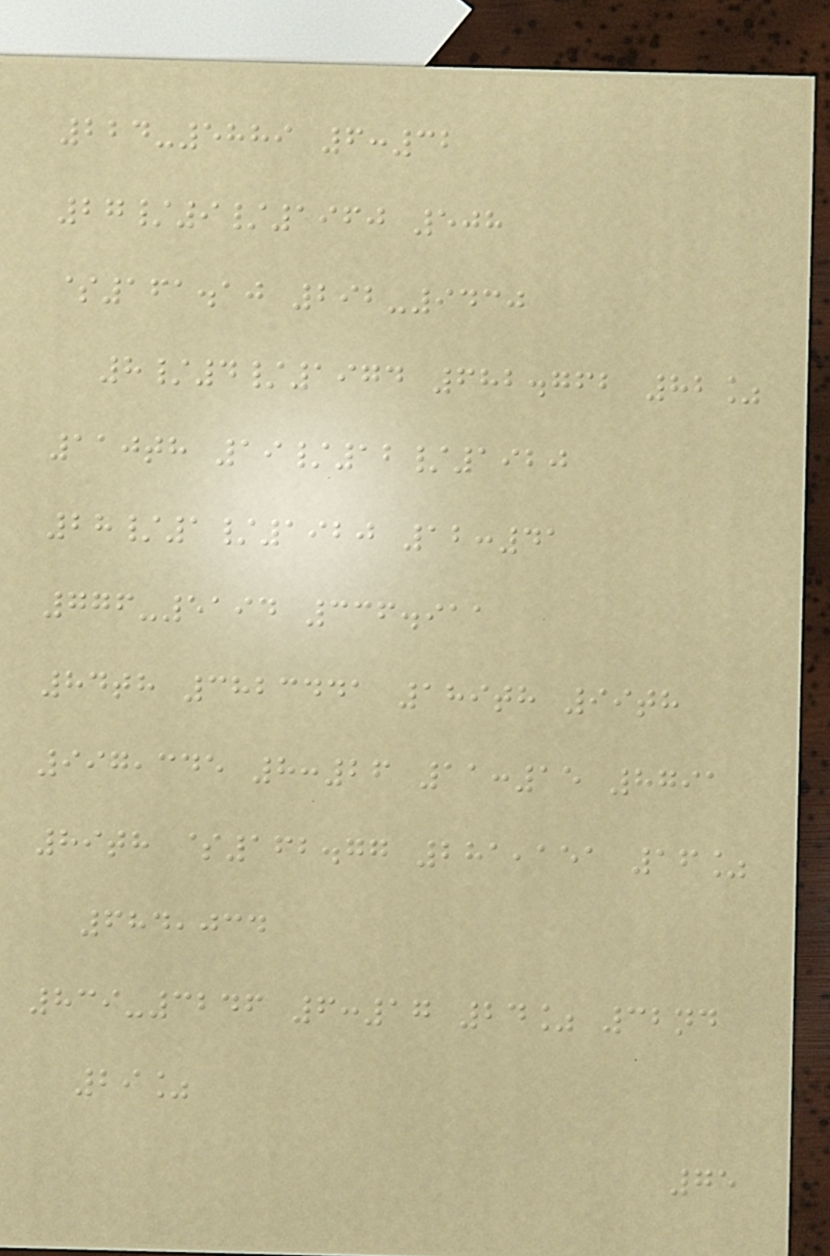224-5889 6:32
27/9/1960 508
$161.10 292-9430
8/4/1974 682.762 82%
110th 19/12/1920
28/1/1920 12:41
776-5194 336.911
84th 3823441 189th 99th
997,345 8:26 11:15 8791
89th $162.77 281,151 16%
684,034
839-3246 6:17 24% 32nd
29%
75
